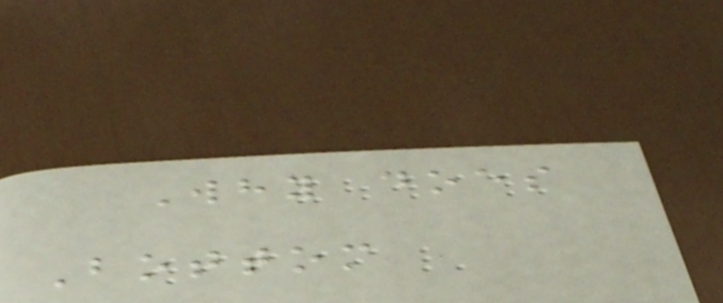Why does
Bottom
